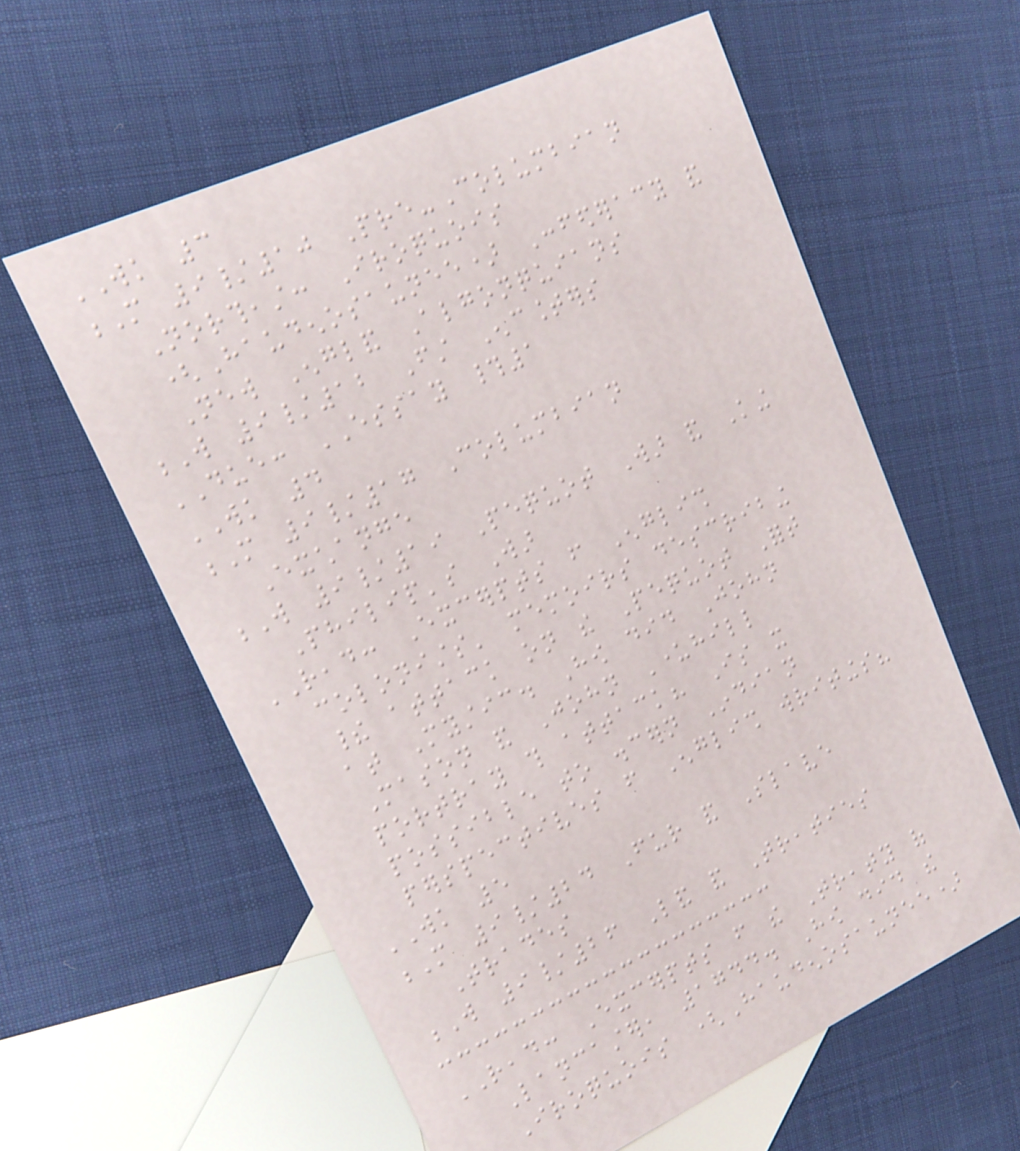WK 3
M 9/10 Pre-Columbian
Northeast: Iroquois
(Haudenosaunee) Confederacy and
New England Algonquians
W 9/12 First Encounters
DUE: ESSAY #1
WK 4
M 9/17 Columbian
Exchange
W 9/19 Pequot War and King
Philip's War
READ: Excerpts from English
colonists' memoirs describing
their attack on the Pequot Fort
at Mystic. How did John
Mason and John Underhill
portray this attack? Is it
possible to discern Indian
perspectives from English writings?
WK 5
M 9/24 Fur and Slave
Trades
W 9/26 Land and Treaties
READ: Excerpts from the Treaty of
Lancaster, 1744. How did the
Iroquois (Haudenosaunee)
